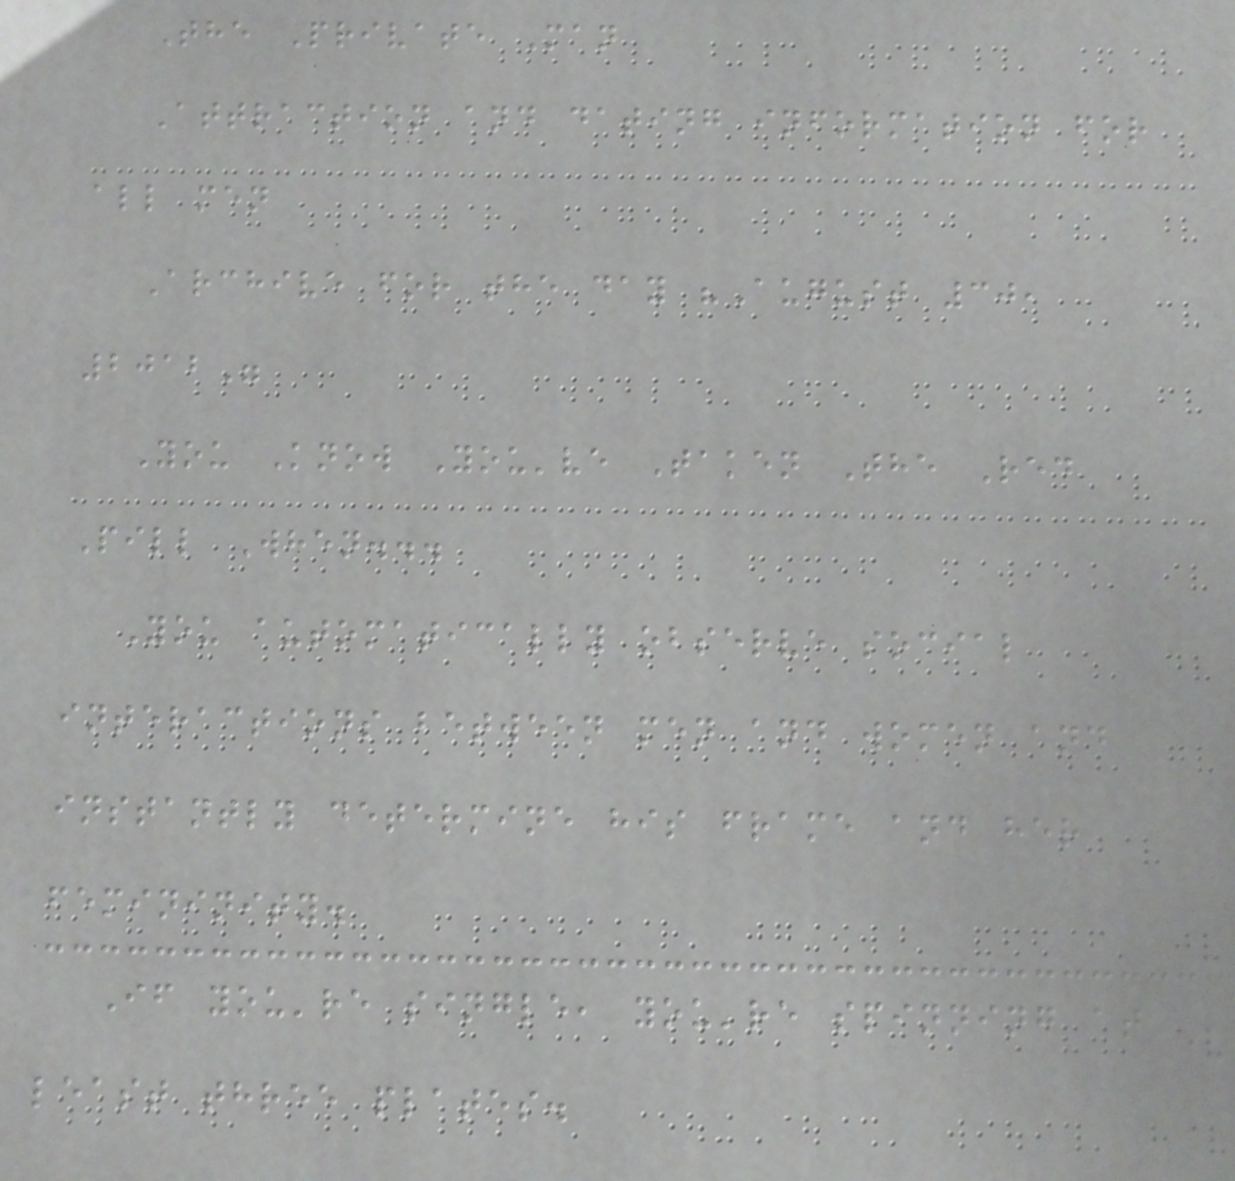The Private Man
Attraction and dating information for
all men
Archive for the day "August 30,
2012"
You Know You've Taken The Red
Pill When...
You automatically observe social
interactions between men and women and
instantly determine his frame and her
femininity.
If you're single, you're spinning at
least three plates.
